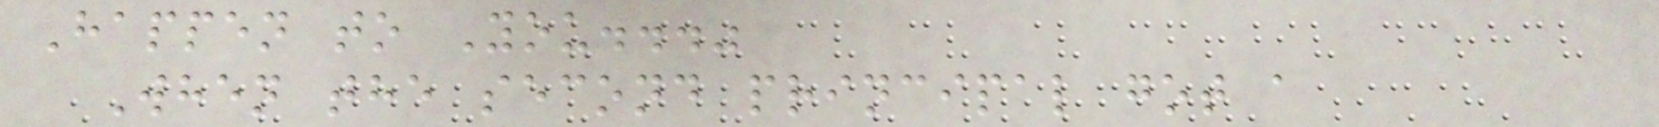Happen to You..."
When the second principal got a
